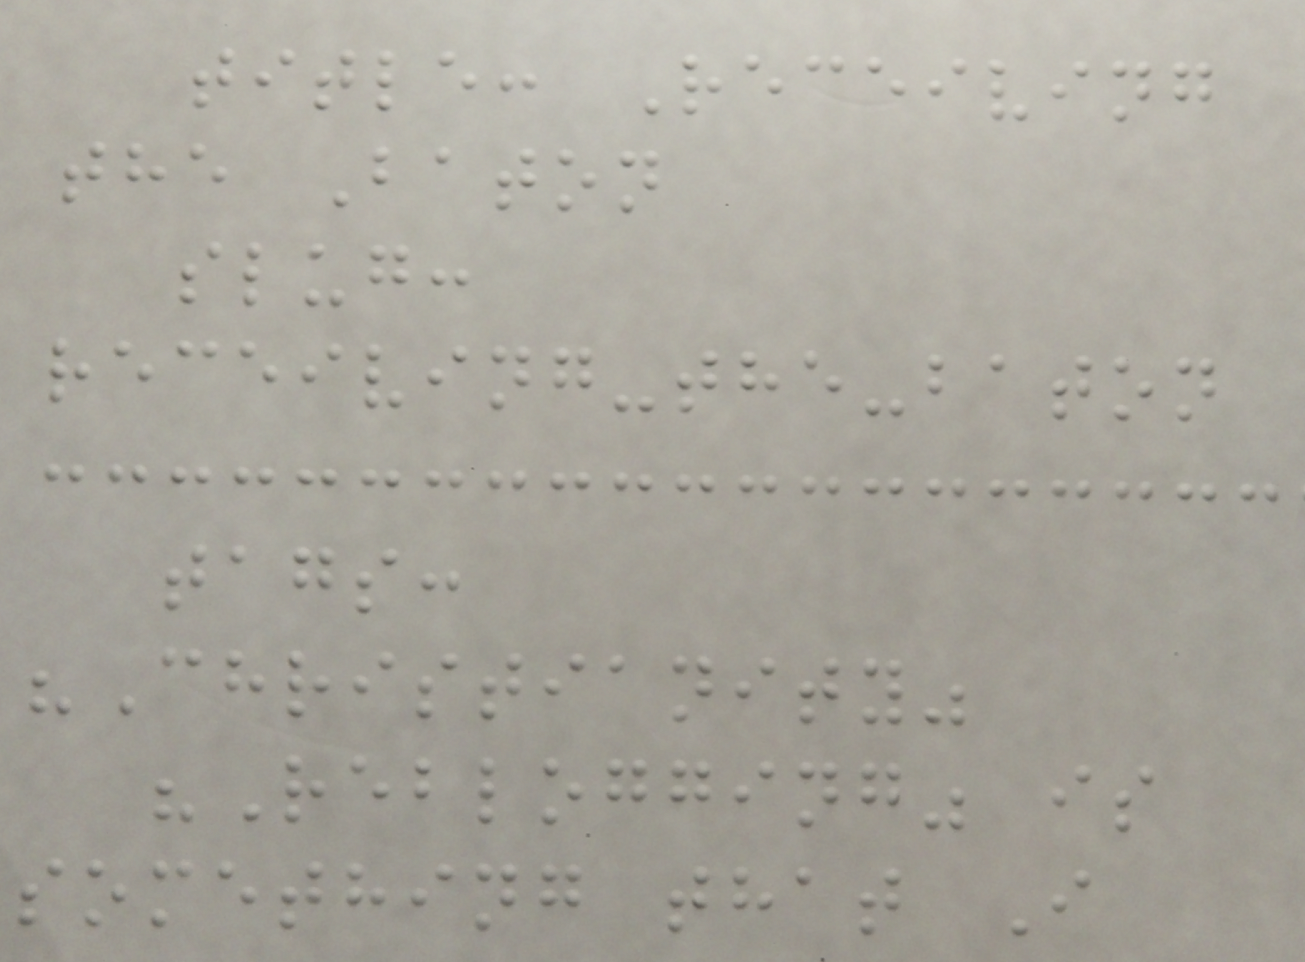title: Receiving
the Baton
slug:
receiving-the-baton
tags:
"Christianity"
"Reblogging" is
something that I
